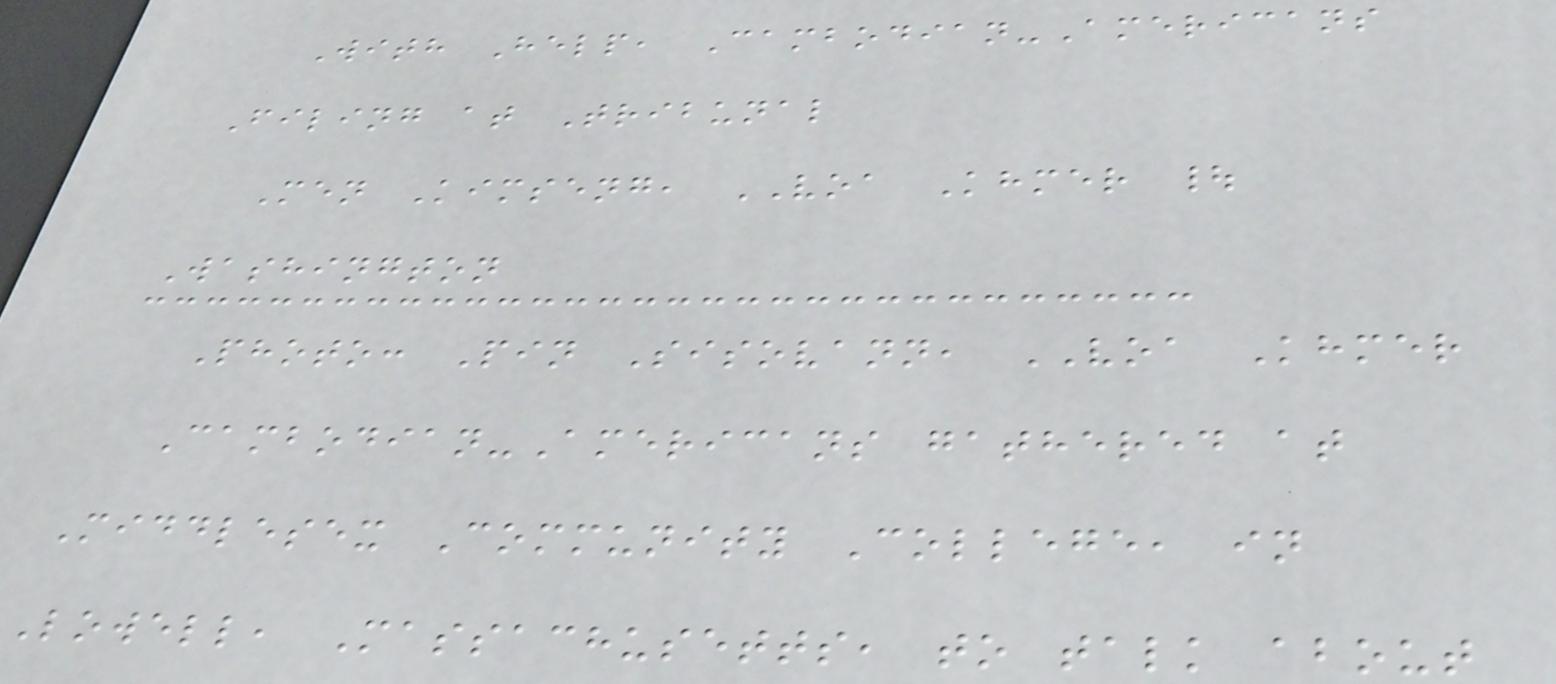With Help, Cambodian-Americans
Filing at Tribunal
Men Kimseng, VOA Khmer |
Washington
Photo: Pin Sisovann, VOA Khmer
Cambodian-Americans gathered at
Middlesex Community College, in
Lowell, Massachusetts, to talk about
